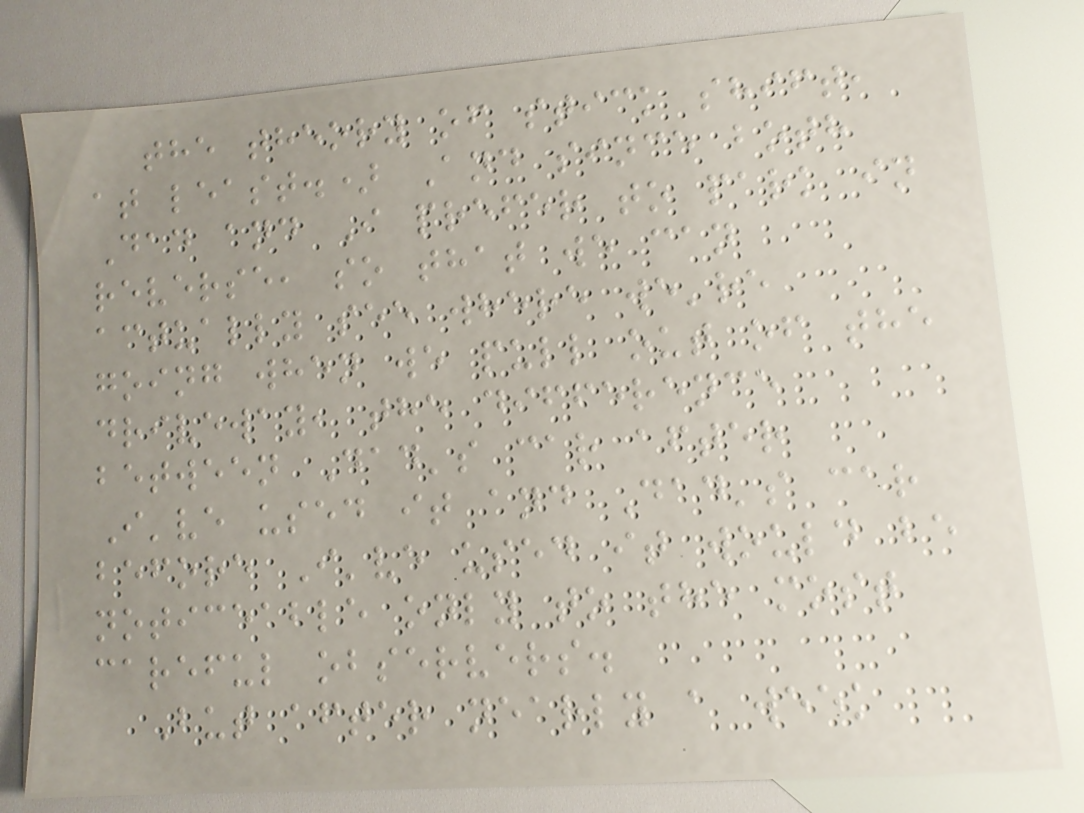the theory of stick shift,
at least.) And since both
Dad and I prefer to park in
reverse, so that we can
actually see where we're
going when we pull out of the
driveway, the difference
between Dad's car after
I've used it and Dad's car
before I've used it would be
noticeable only to the most
careful observers.
But after nearly a week
